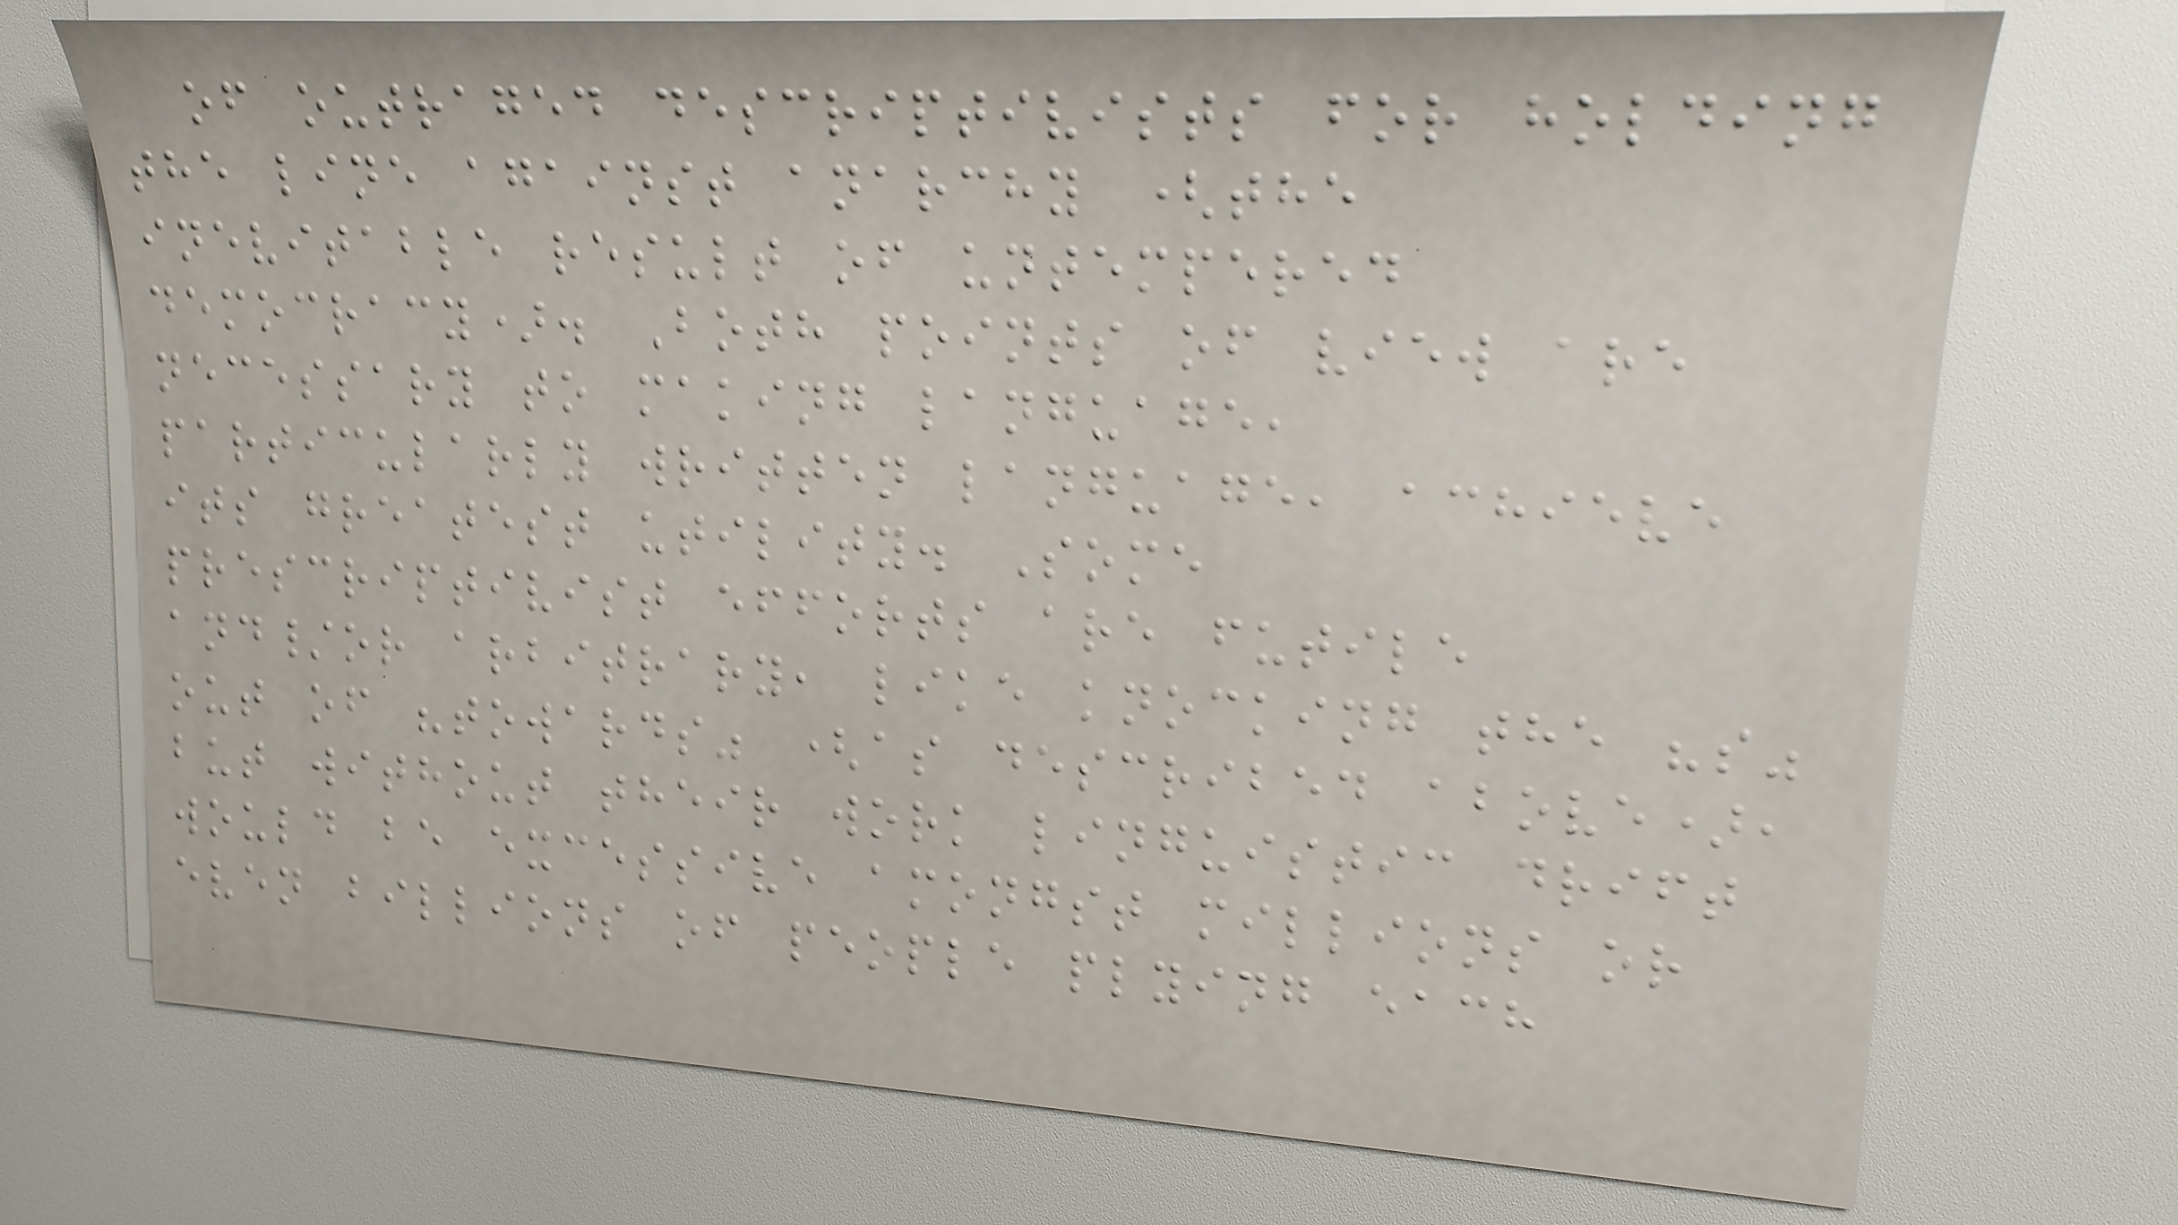of outraged descriptivists for holding
the line against anarchy (the
inevitable result of untempered
democracy). Both points of view are
necessary to making language,
particularly written language, achieve
its greatest utility. Some
prescriptivist efforts are futile
and/or arbitrary, like knocking the "s"
out of "towards" (as described above),
but without their work linguistic drift
would be excessive amongst millions or
even billions of people plying each
